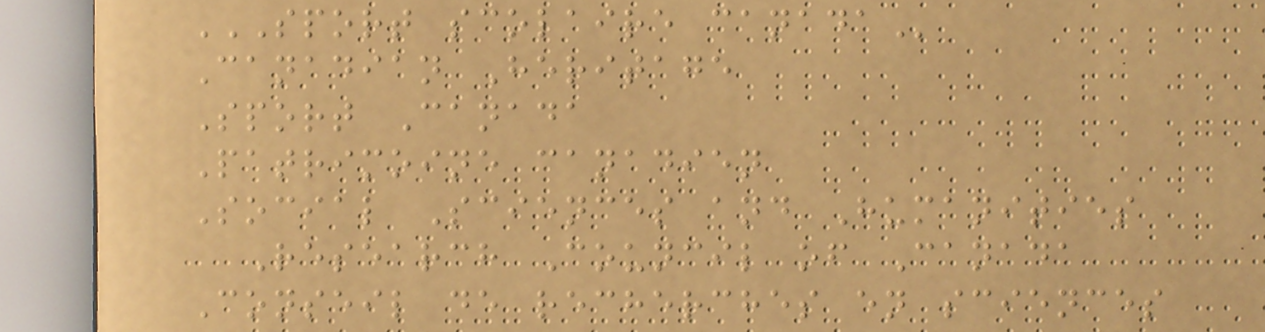SPORT SCOLAIRE CANADA
Canadian Heritage
Sport Canada
Patrimoine canadien
Social Sciences and Humanities
Research Council of Canada
Conseil de recherches en sciences
